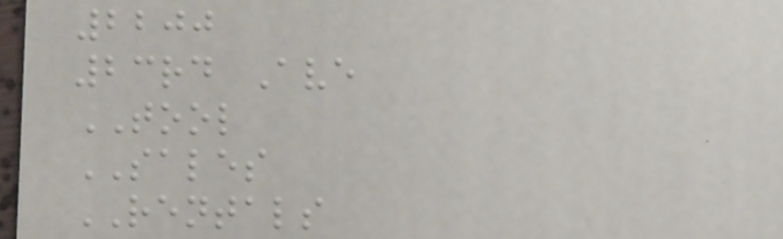2200
23rd Ave
TOOL
SALES
RENTALS
